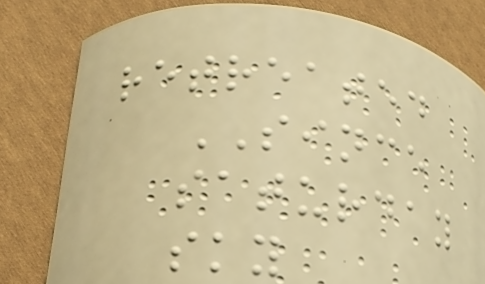retreated
SINCE
saturday
sky
